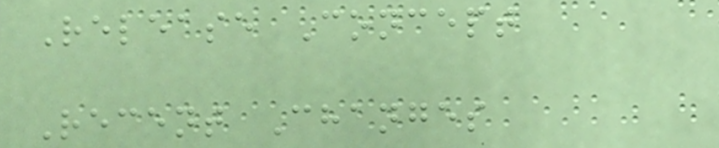Release Concept
Recent Changes
